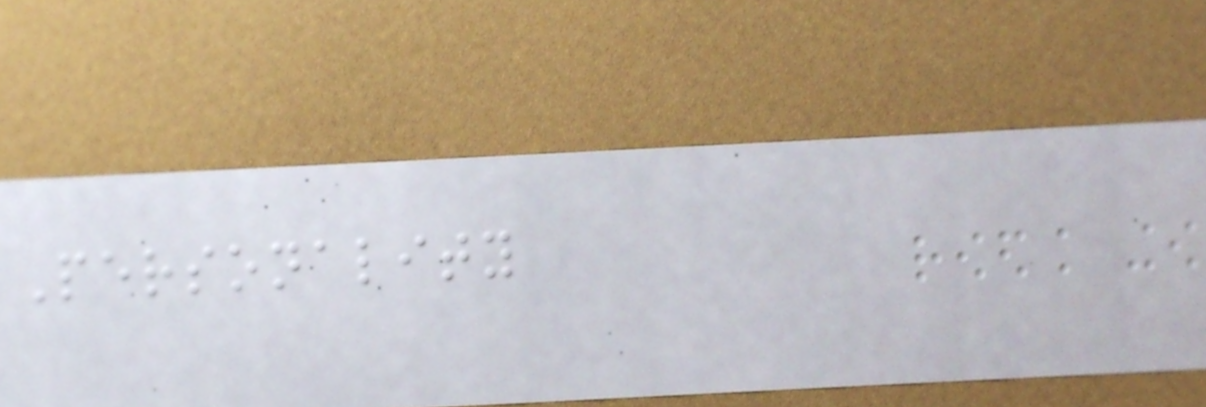Personality
